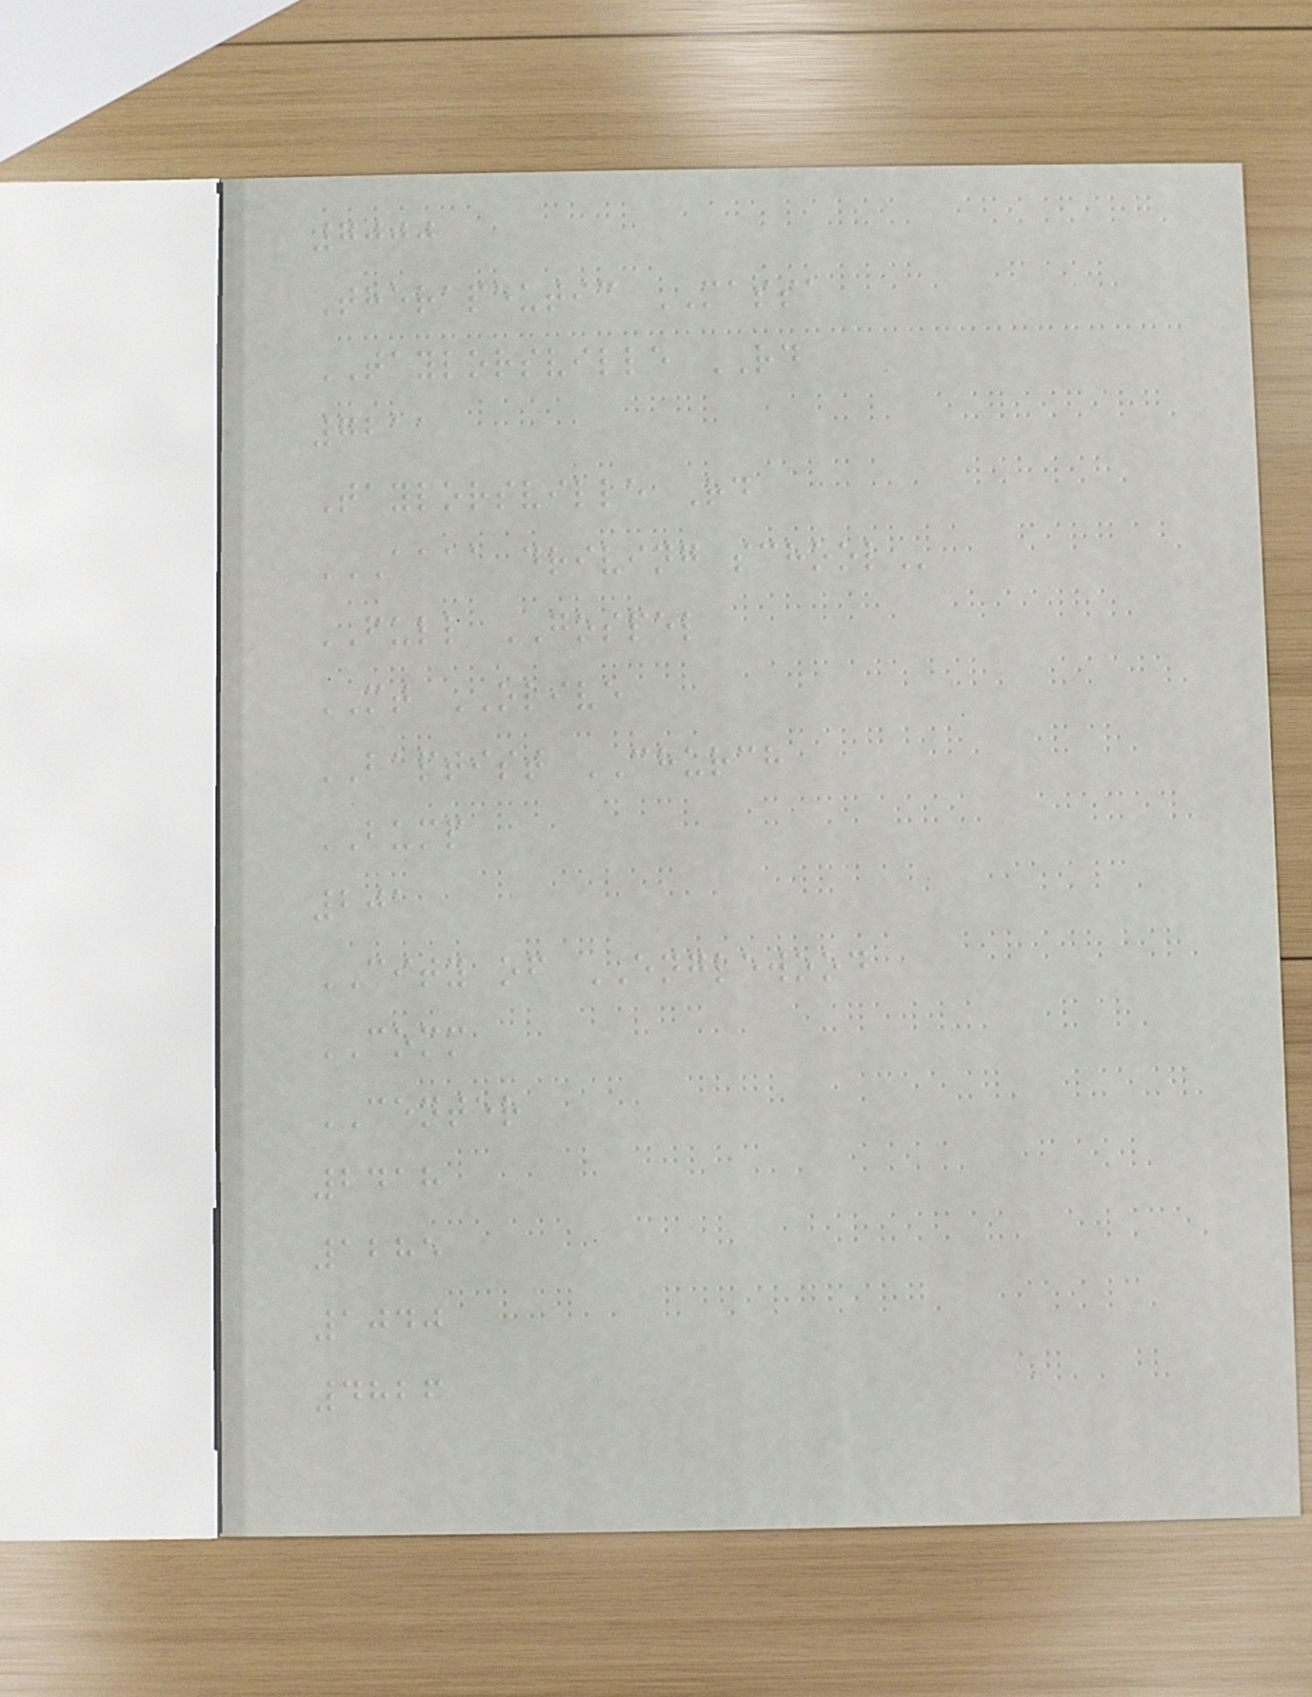7000
Therapeutic MASSA
TAYLORSVILLE RD
7211
Taylorsville Rd
AAAA DRIVING SCHOOL
FULL GOSPEL
MT OLIVE
BAPTIST CHURCH
BUMP
201
CITY of ENGLEWOOD
COMM
CENTER
2418
1285
1040
4826
